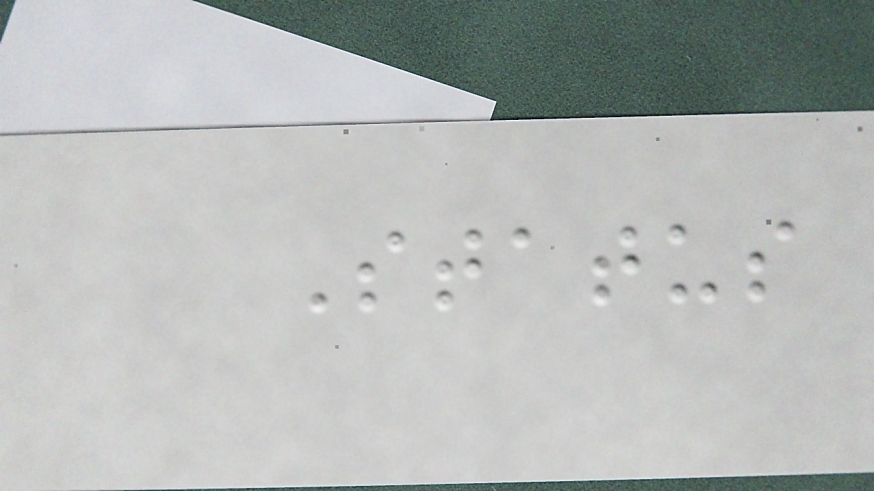Status
